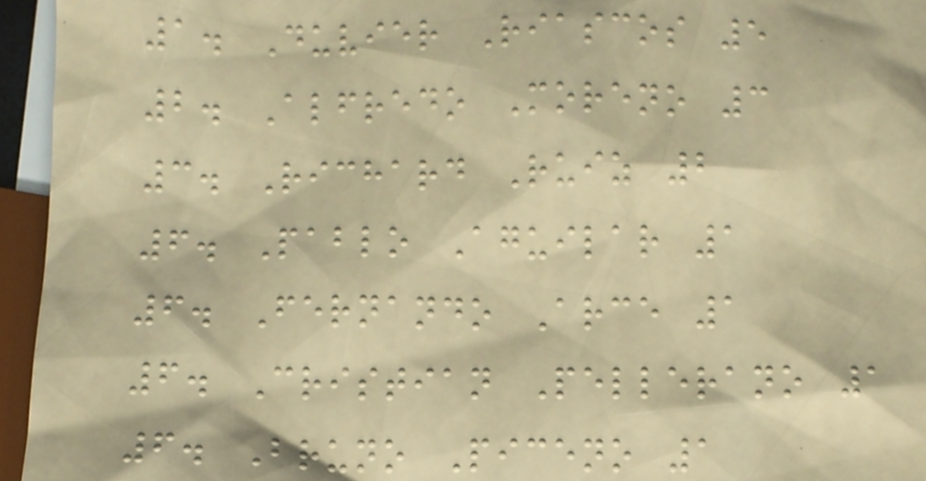1. Duvier Riascos 5
2. Alfredo Moreno 3
3. Richard Ruiz 2
6. Pablo Aguilar 1
6. Fernando Arce 1
6. Cristian Pellerano 1
6. Bruno Piceno 1
